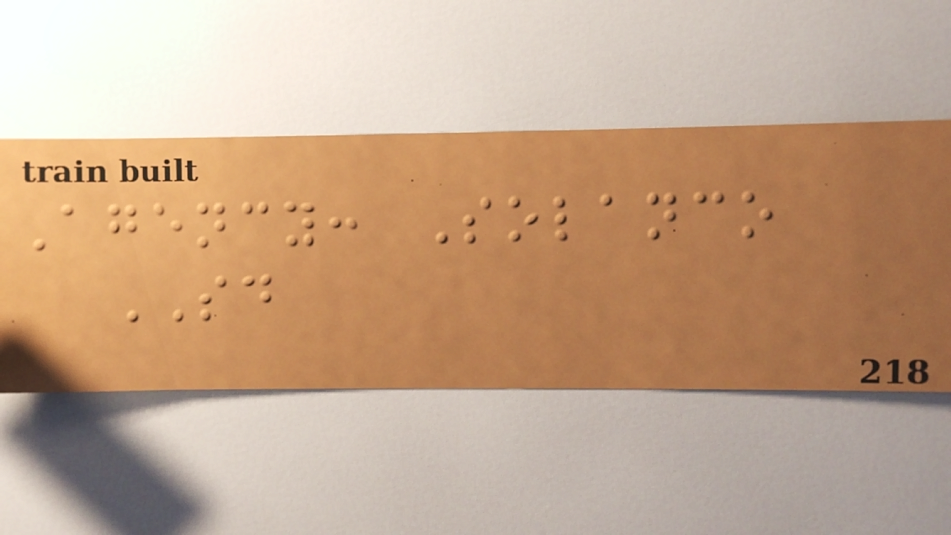Agency: Solanco
SD
